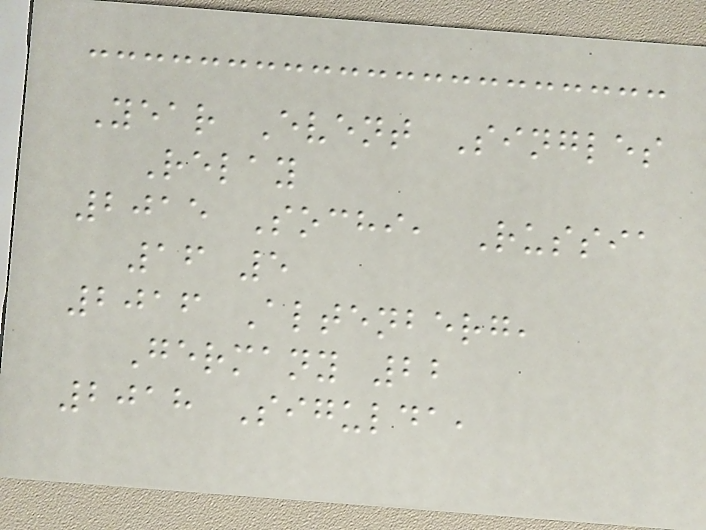Year Event Singles
Relay
2015 Sochi, Russia
16 5
2016 Altenberg,
Germany 22
2018 Sigulda,
